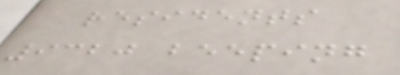residents
9320 beeping
